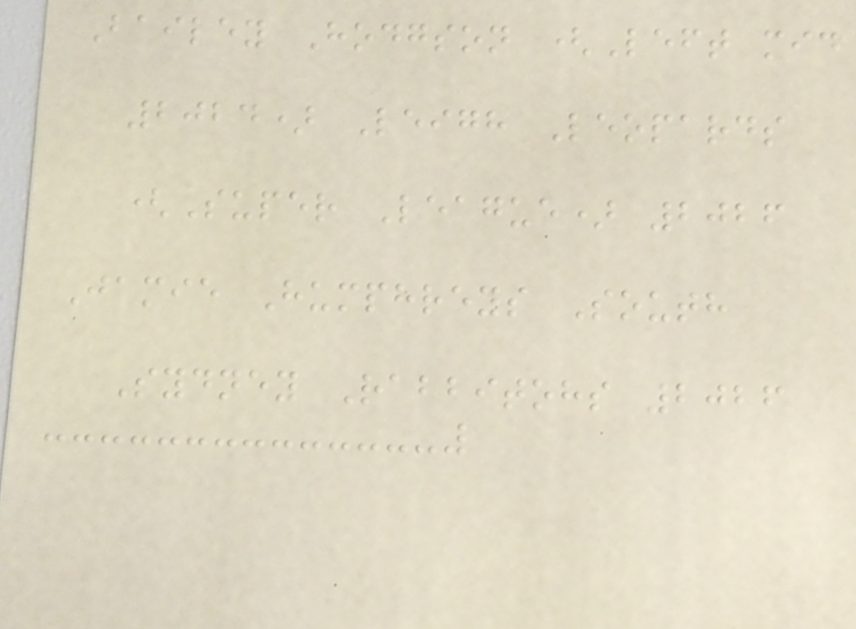Bailey Hodgson (Left mid
2024) Leigh Leopards
(Super League) 2026
Jamie Humphreys South
Sydney Rabbitohs 2026
